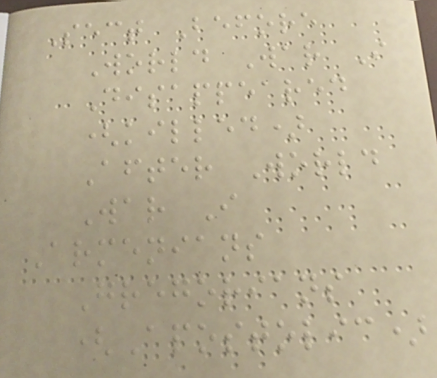Sect Before
World War I
Disappeared
(killed)
After World
War I
Armenians
Gregorians
(Apostolic)
